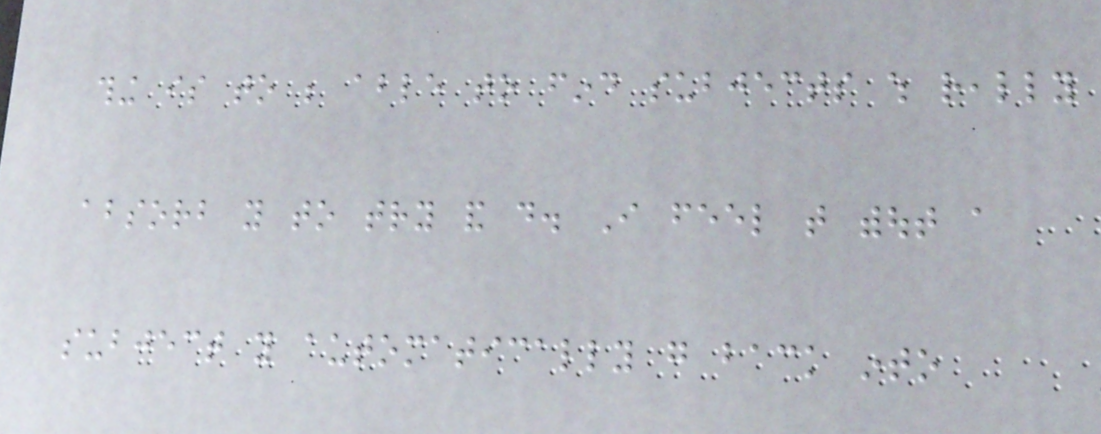thing is to be able to find subjects which really
absorb you to try and do. I feel that without a
subject you automatically go back into
